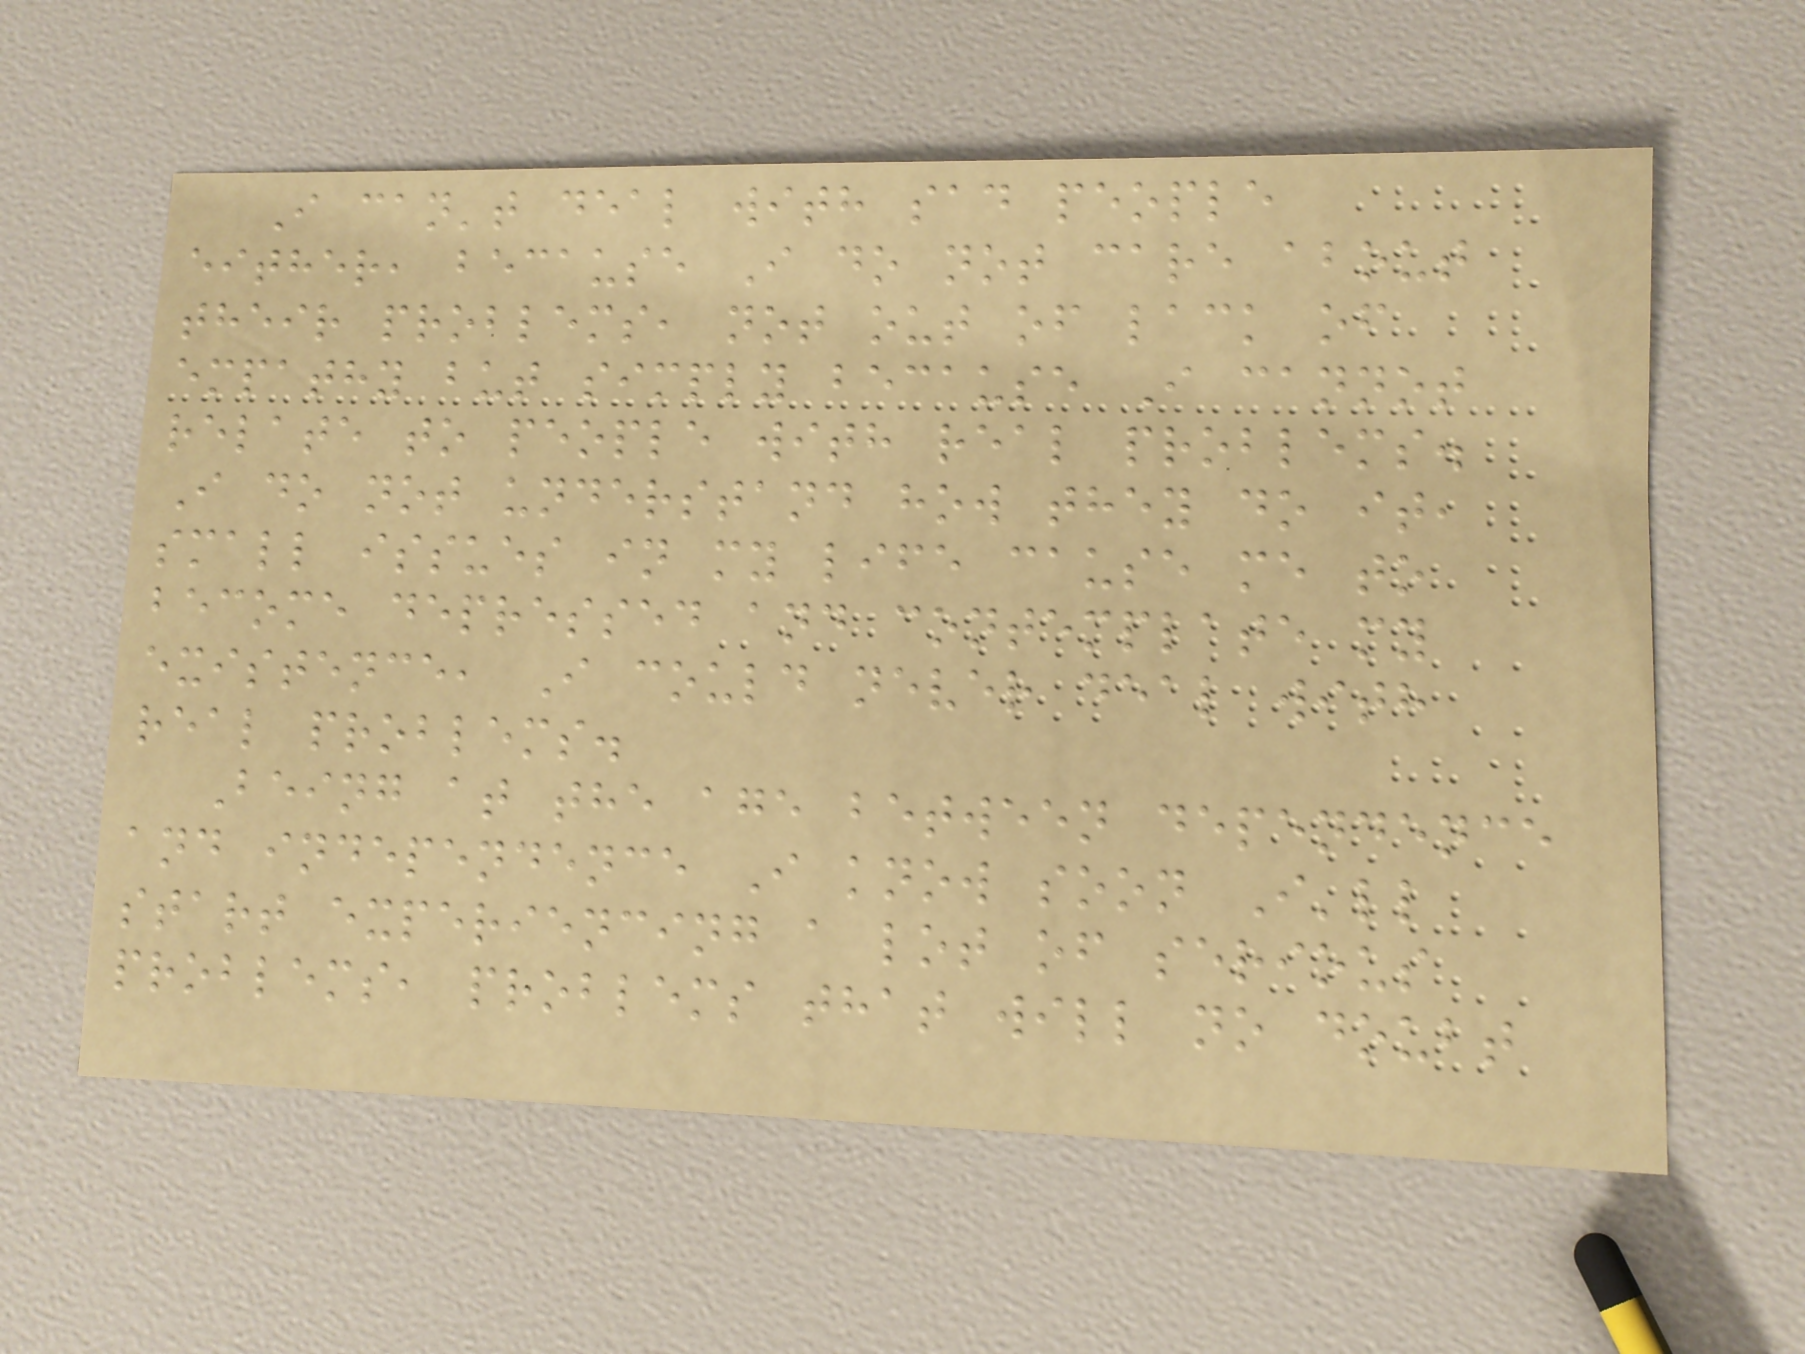I can't deal with sad people
either, because I do not care about
their problems, not out of lack of
empathy but simply because I cannot
relate to people with real problems.
I do not understand how they do it,
small issues in my life cause me to
become depressed and contemplate my
existence, I could never deal with
real problems.
Being at the age between dependence
and independence I know soon I'll
start experiencing a lot of serious
problems, problems that will no doubt
